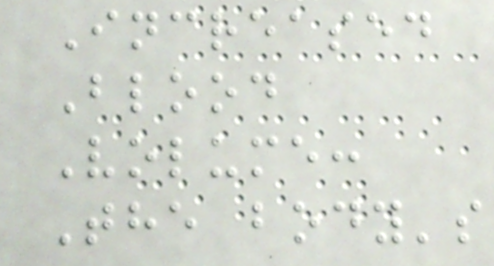Increased
Blood
Volume:
The body's
